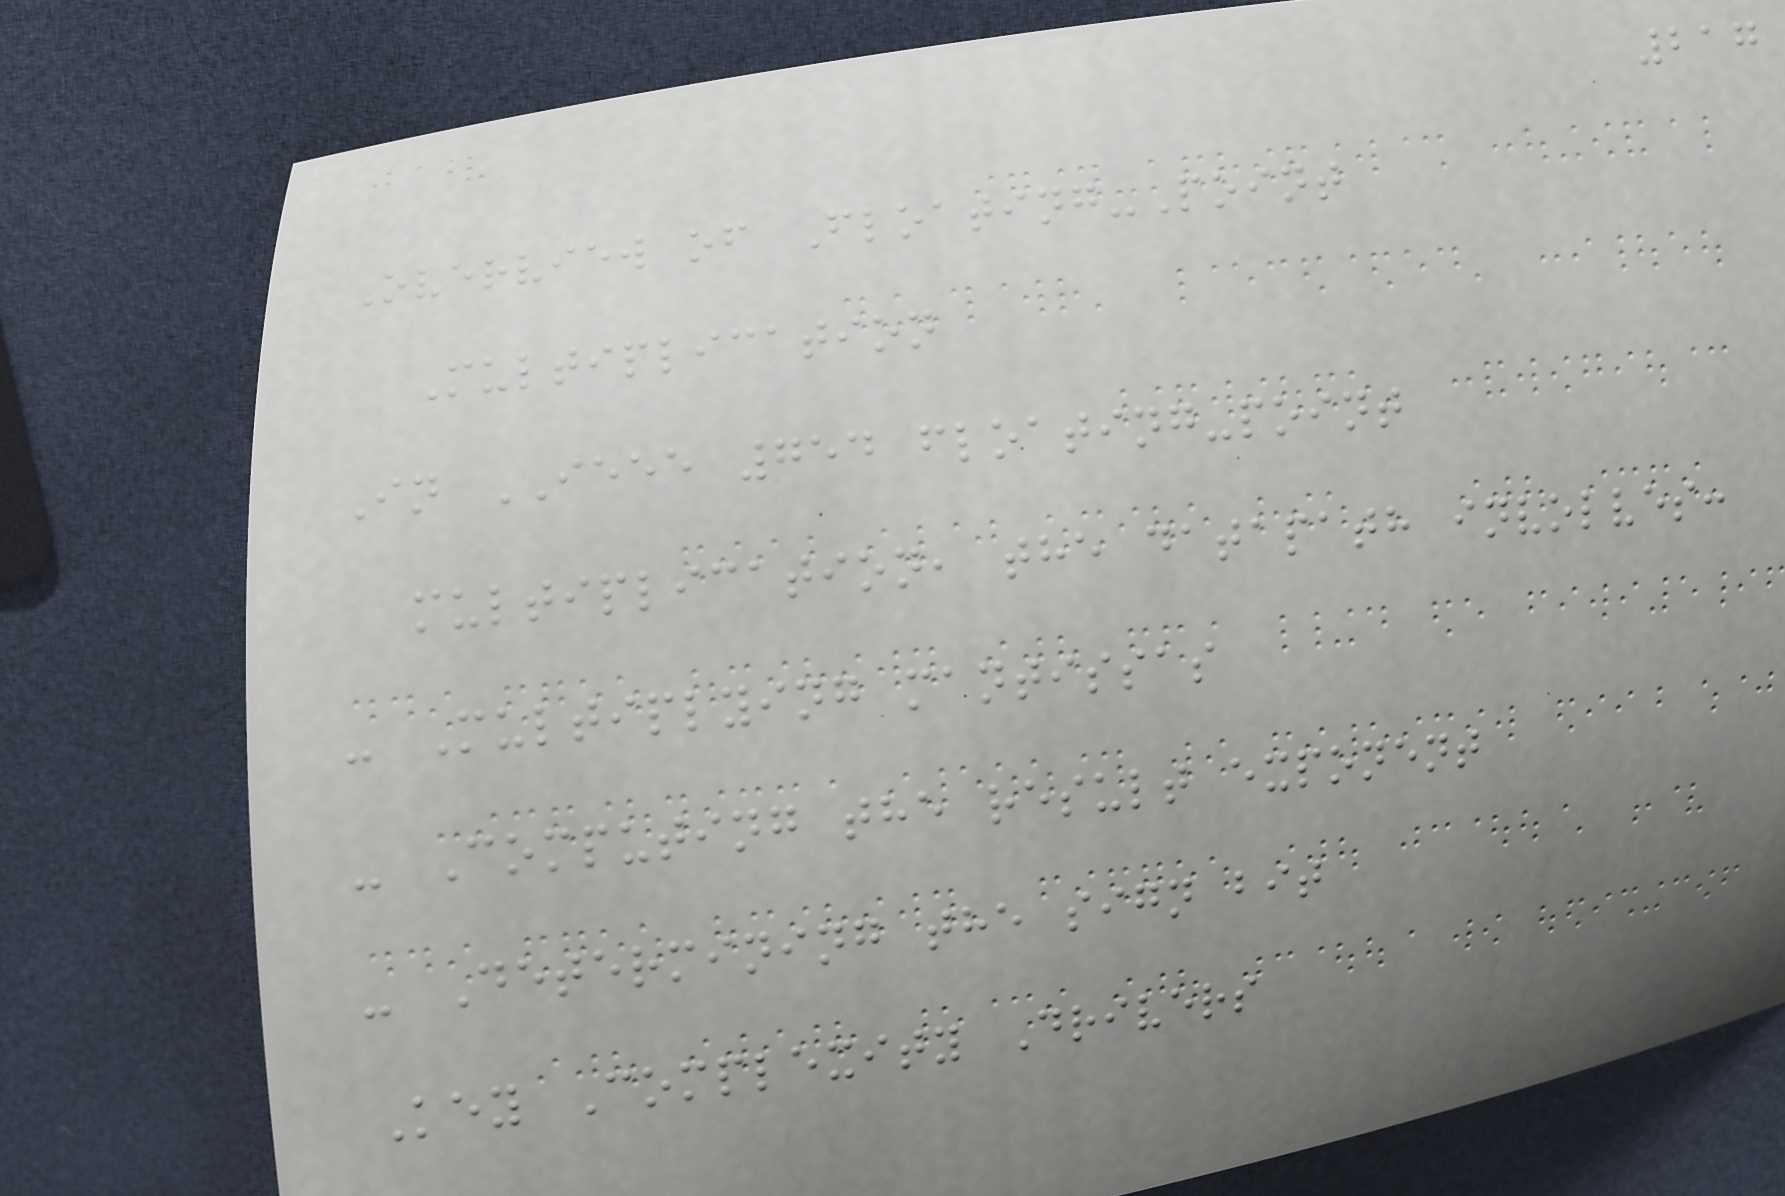217
Overview of Floating-Point
Multiplication
In IEEE 754 floating-point
multiplication, the datapath involves:
- Multiplying mantissas
- Computing the result exponent
- Determining the sign bit
Key Complexity Drivers
